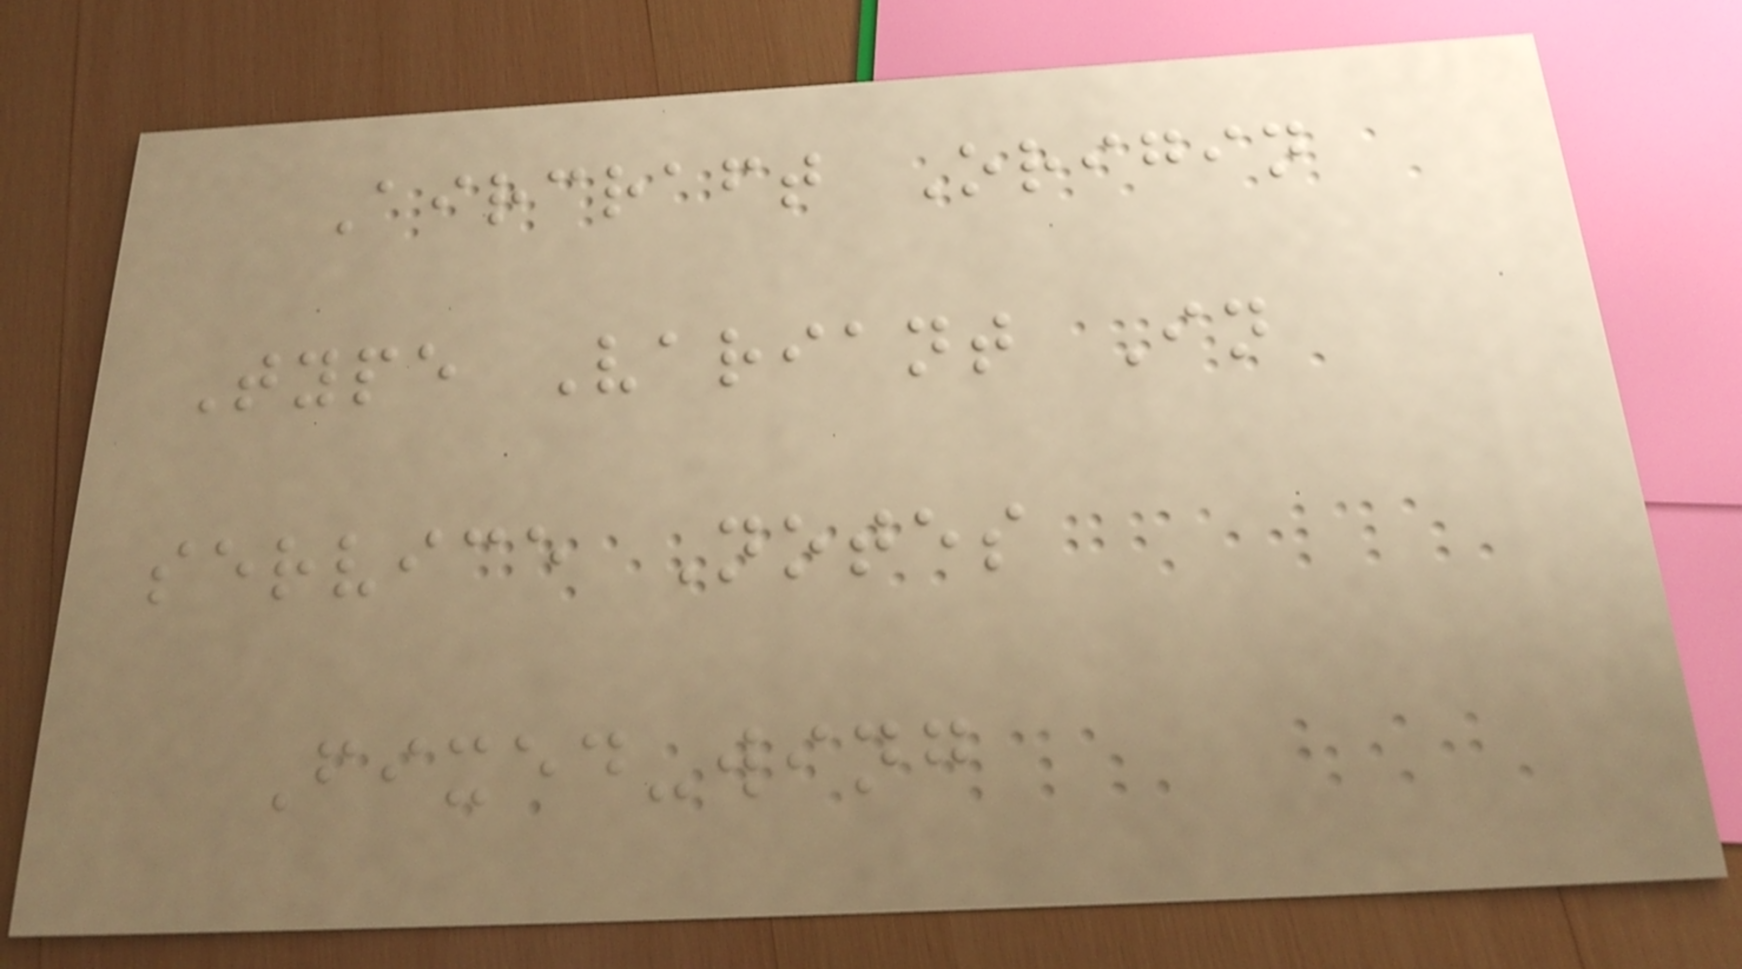Aircraft Origin
Type Variant In
service Notes
Fixed-wing
